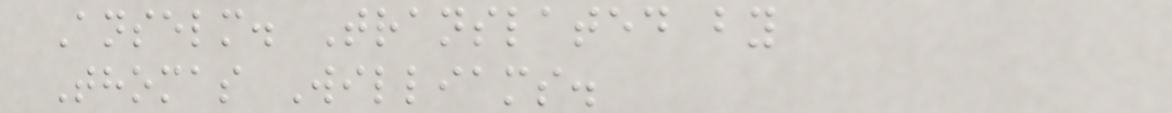Anselm. Translated by
Thomas Williams.
